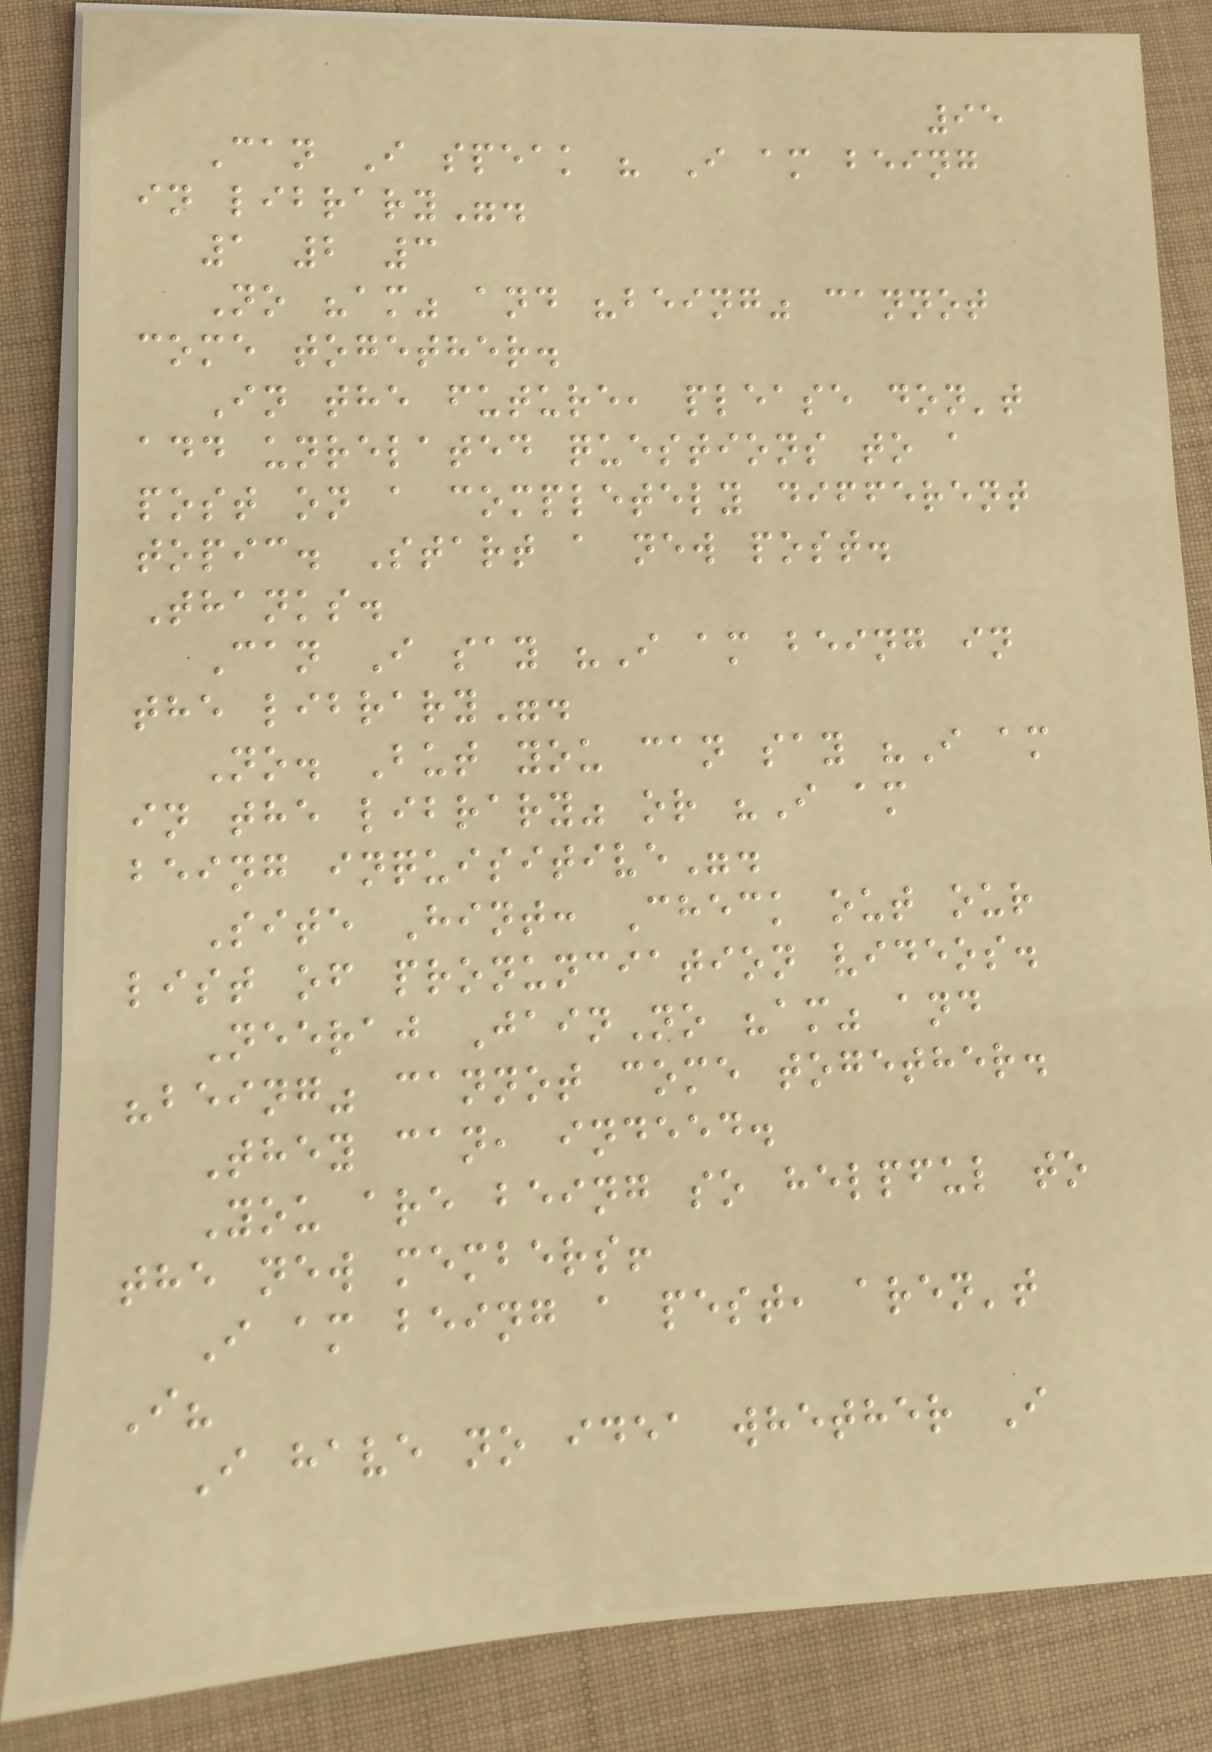95
Can I speak " I am being
in library".
1 2 3
No "am" and "being" cannot
come together.
In the future, please don't
add unrelated questions to a
post on a completely different
topic. Start a new post.
Thanks.
Can I say "I am being in
the library".
No. But you can say "I am
in the library" or "I am
being inquisitive".
Site Hint: Check out our
list of pronunciation videos.
Neeraj JainNo "am" and
"being" cannot come together.
They can, indeed.
You are being so helpful to
the new members!
I am being a pest, aren't
I?
I have no idea whether I
